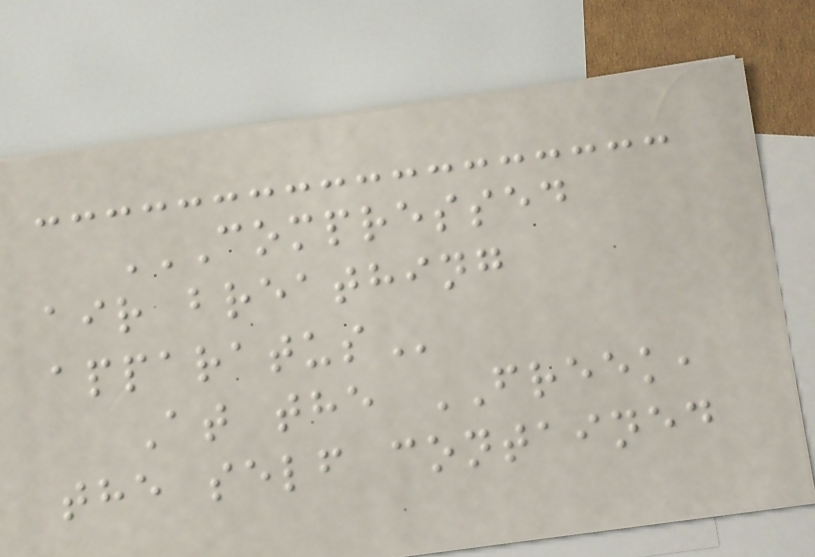COMPRESSED
AIR BREATHING
APPARATUS
At the FREEK,
the self contained
